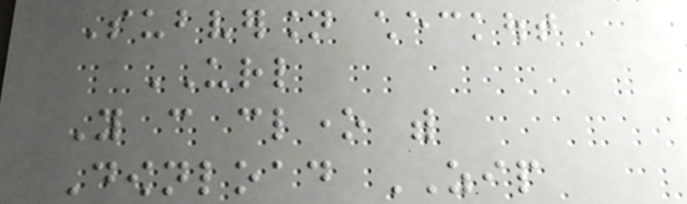Subversion checkout
URL
You can clone with
Download ZIP
